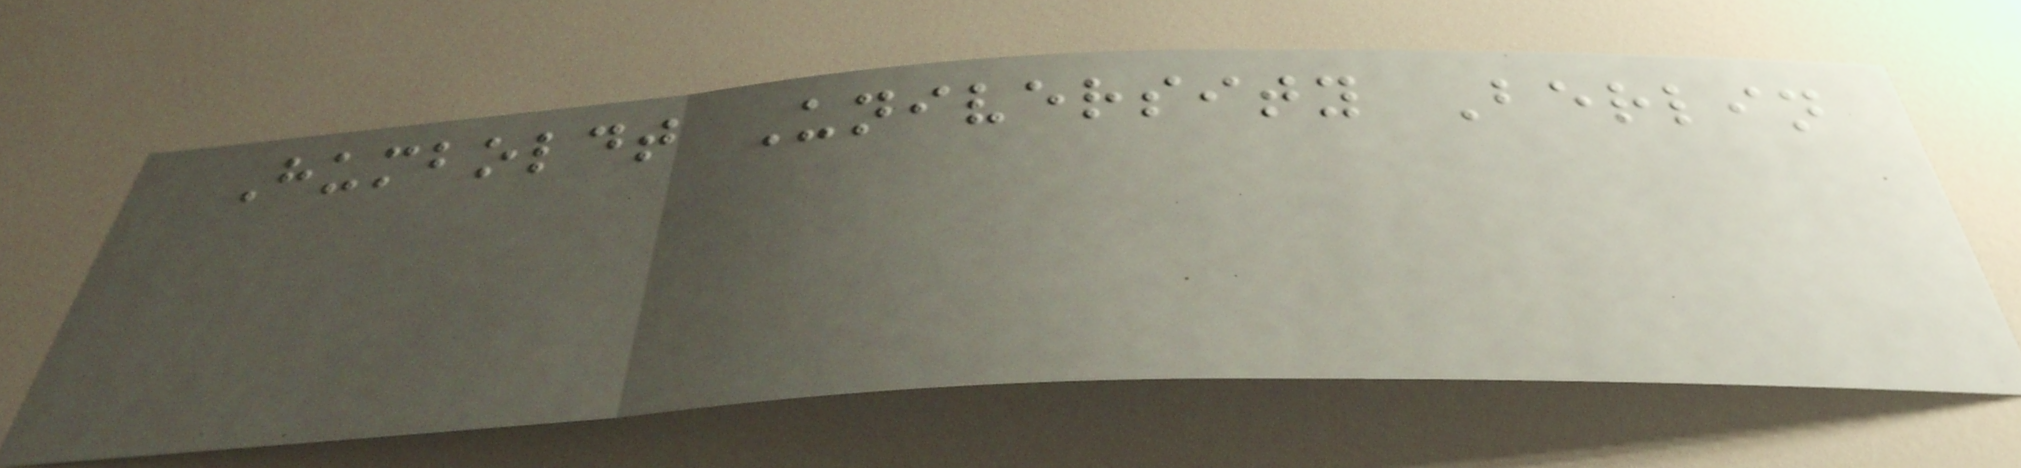Humboldt University Berlin
